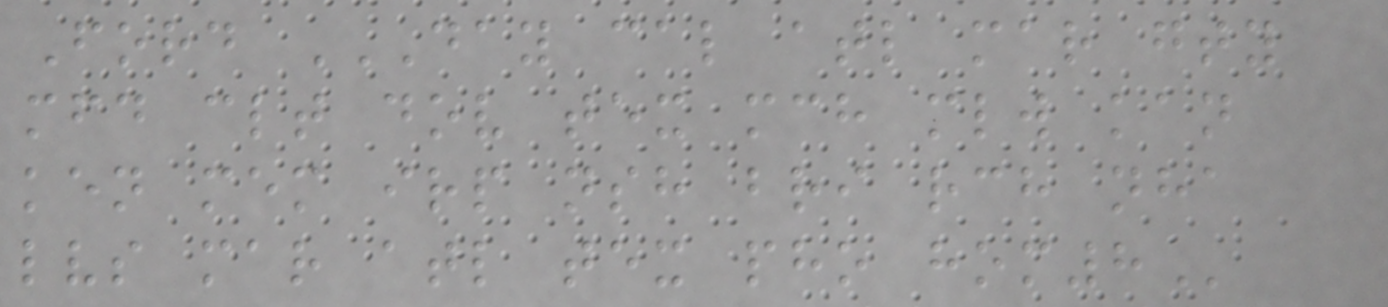Ford DAY CAL ATL MAR GTY
MFD CLT DOV TEX MCH MLW KAN
KEN MEM IRP NSH BRI RCH NHA
LVS MAR ATL TEX PHO HOM8
